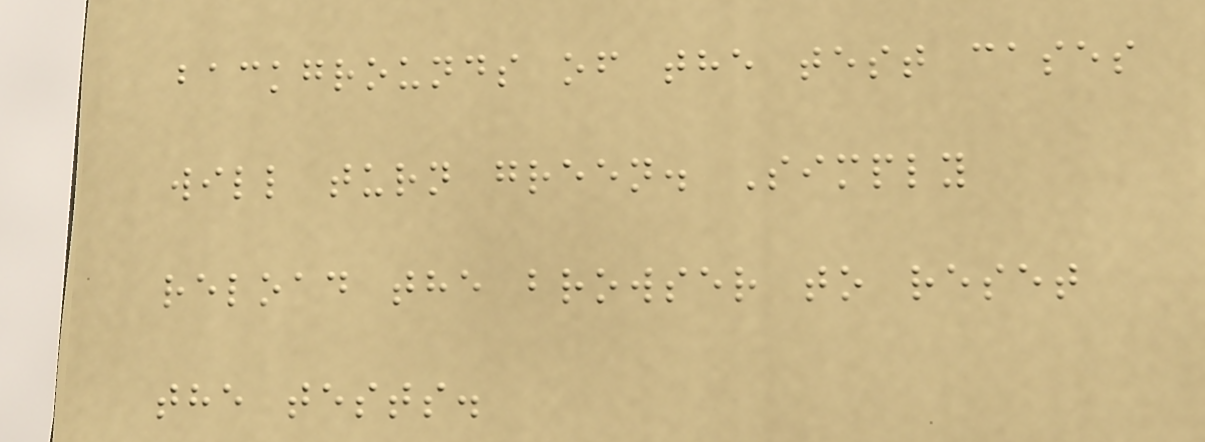backgrounds of the test cases
will turn green. Simply
reload the browser to reset
the tests.
